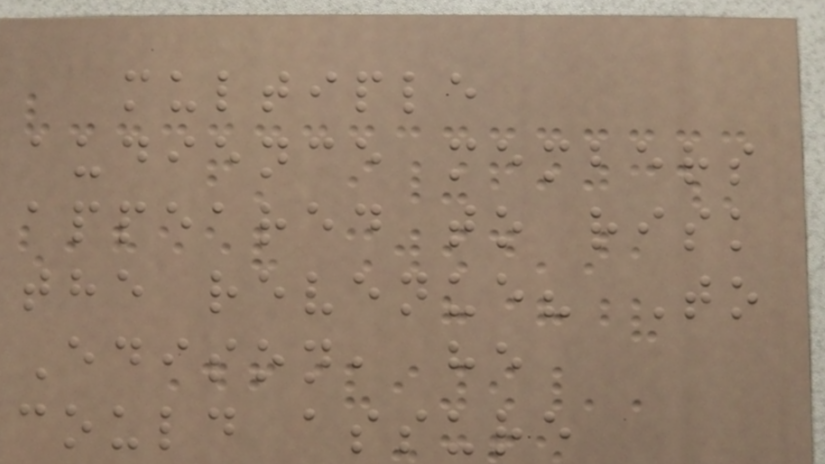multiple
audience members
appeared to risk
the revenue? To
Edison, he
could assure
